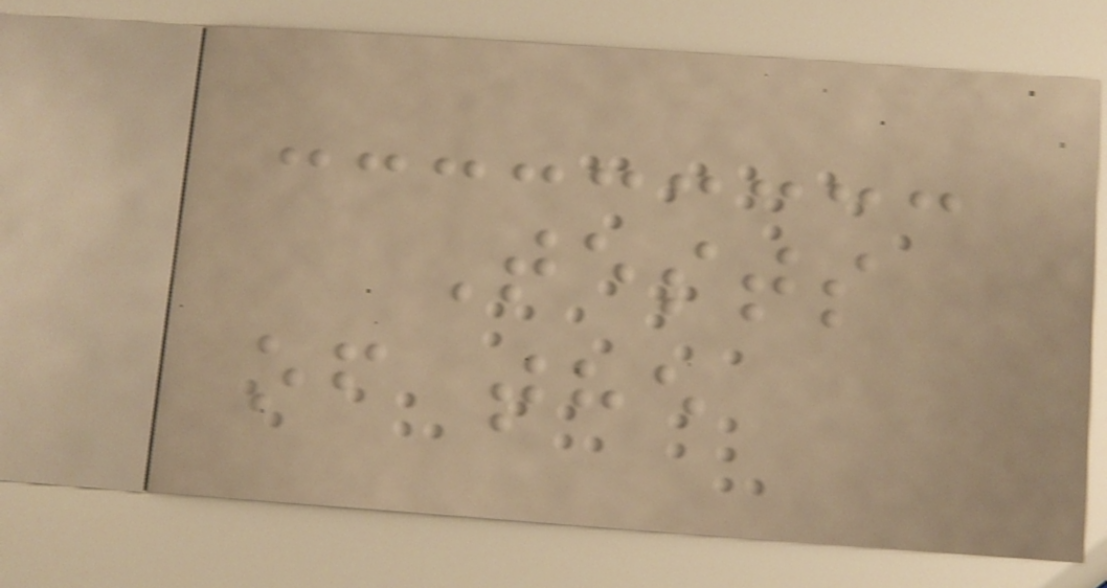Tests
of the
